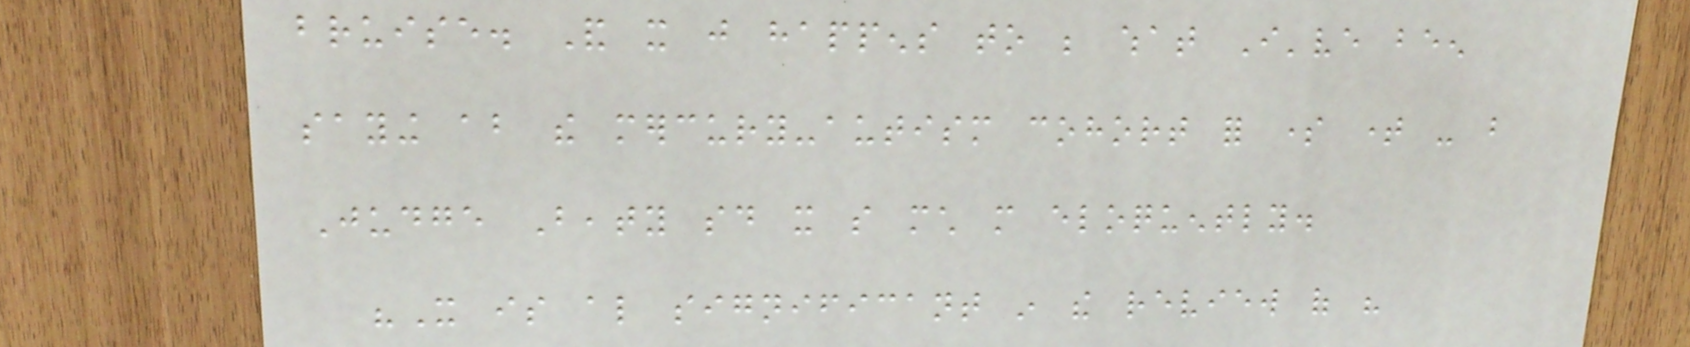bruise. And it just happens to be what I've been
saying about the mercury-autism cohort for some time - but
Judge Beaty said it so much more eloquently.
"It is also significant in the review of his
